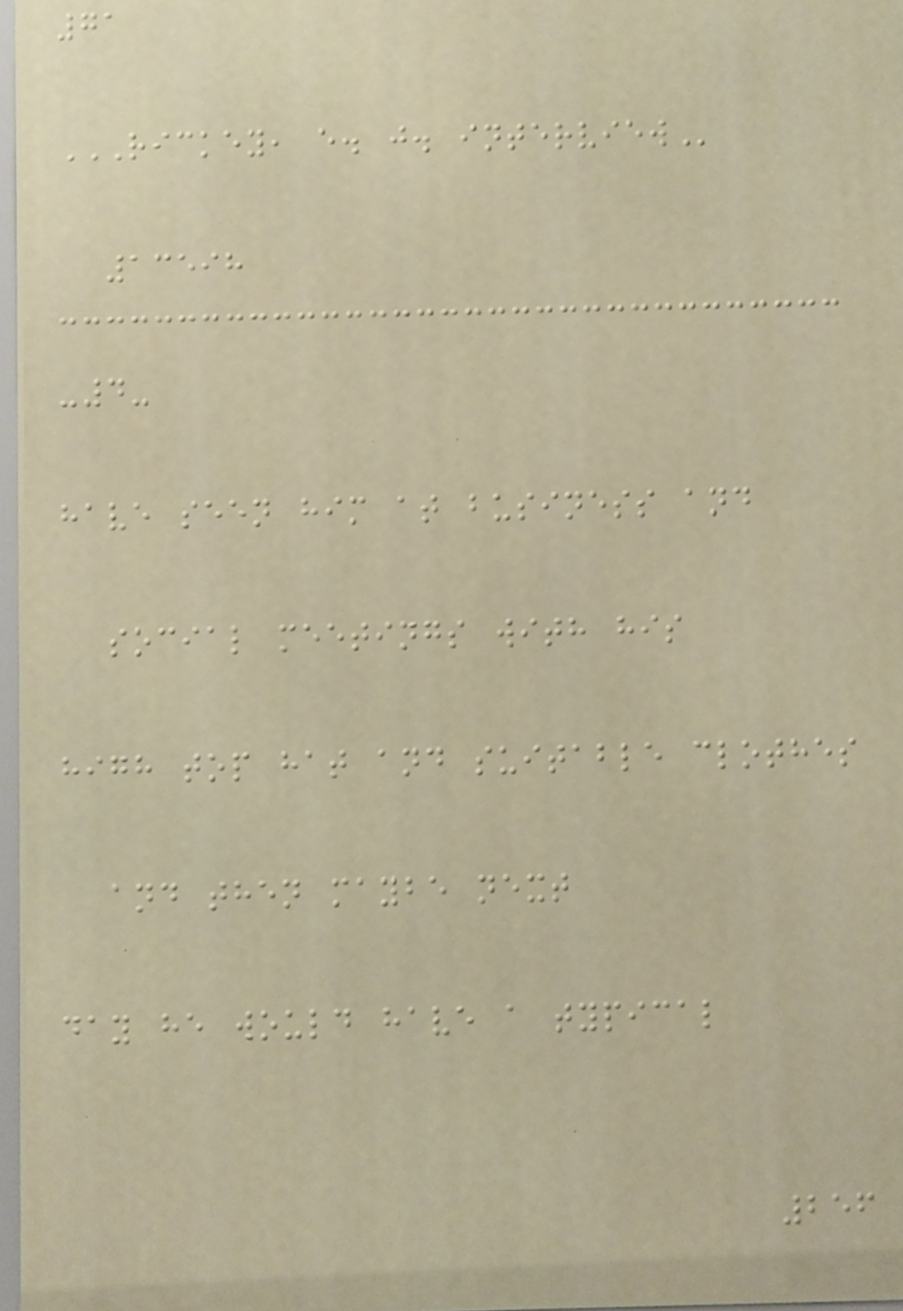71
RICKEY, E. J. INTERVIEW
13598
-4-
have seen him at business and
social meetings with his
high top hat and suitable clothes
and then maybe next
day he would have a typical
256
